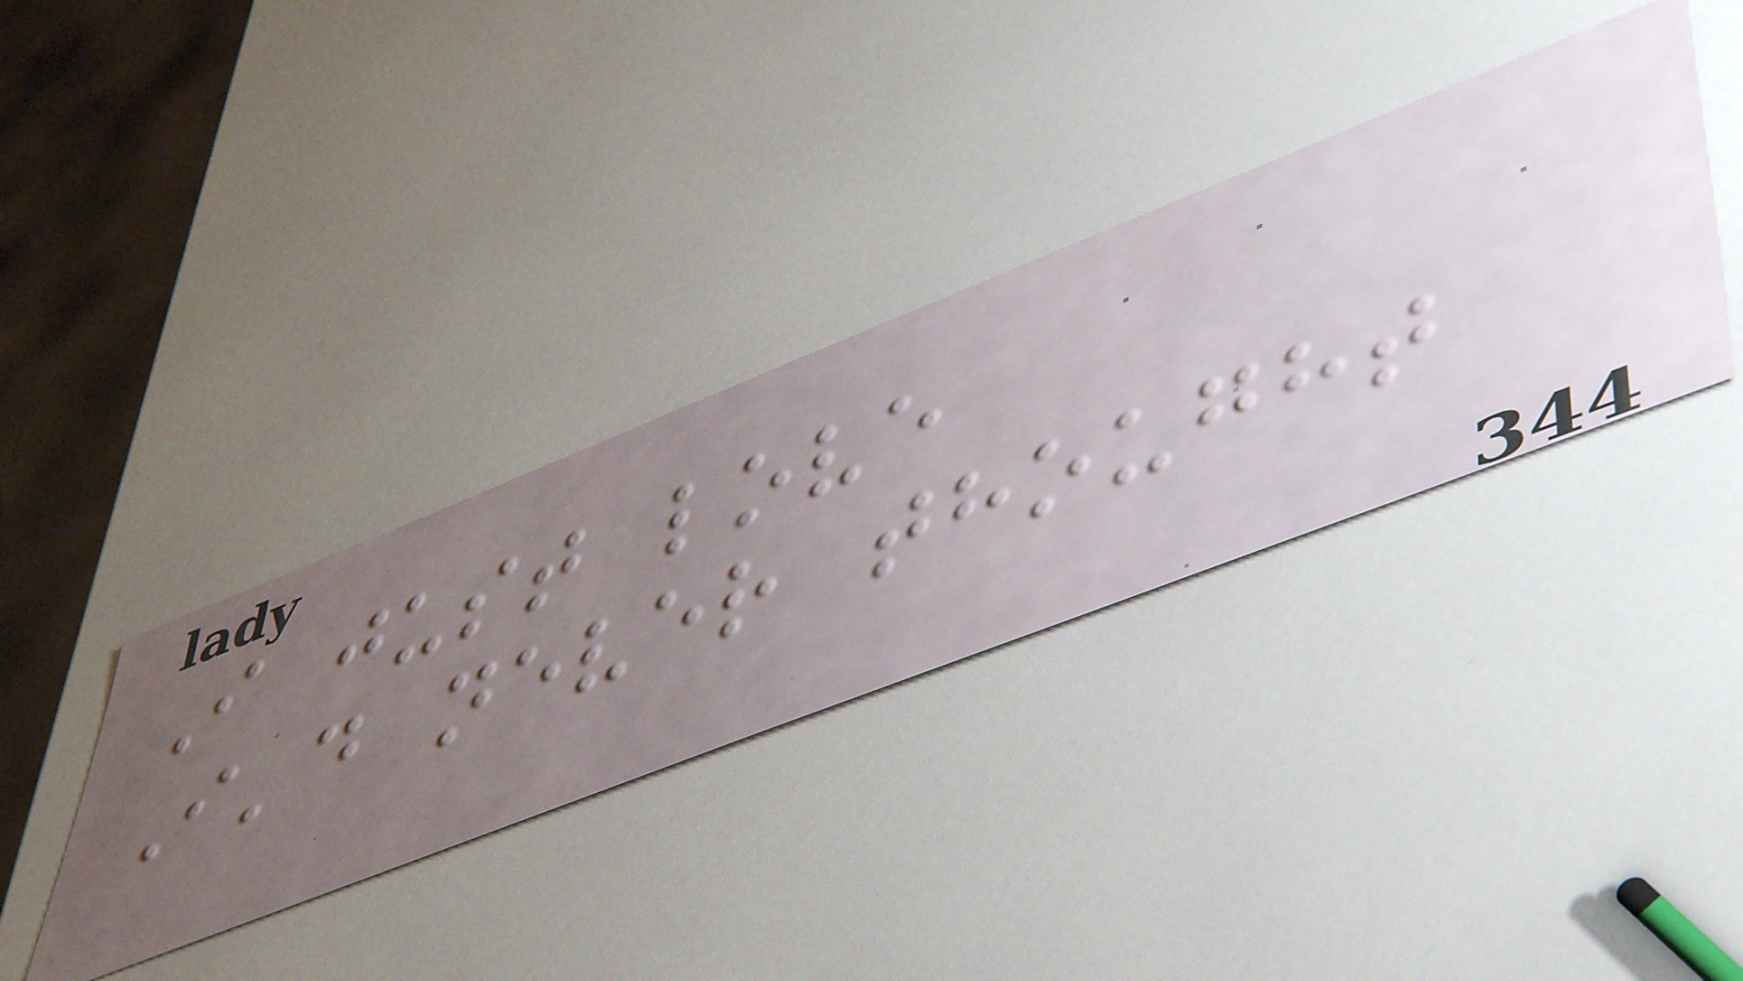I just love
I'd never thought
